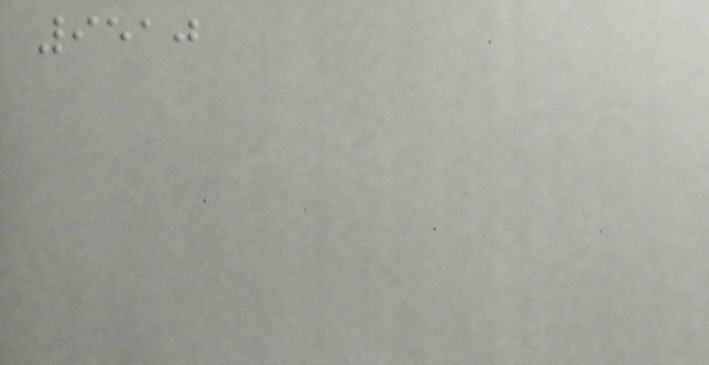9510
